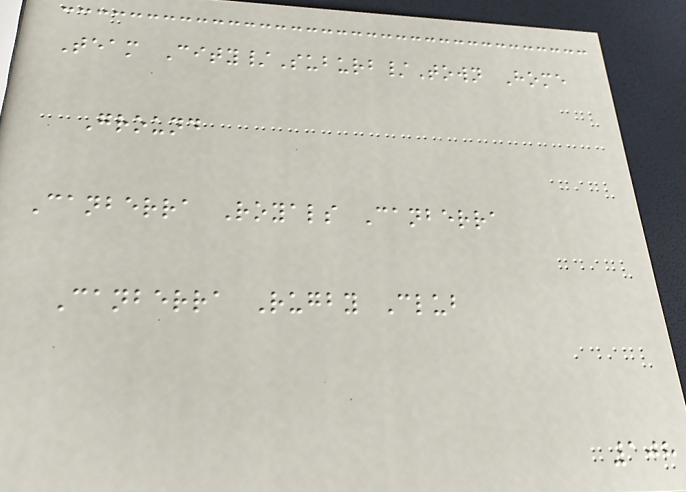Team City/Suburb/Town Home
Ground
Canberra Royals Canberra
Canberra Rugby Club
108
